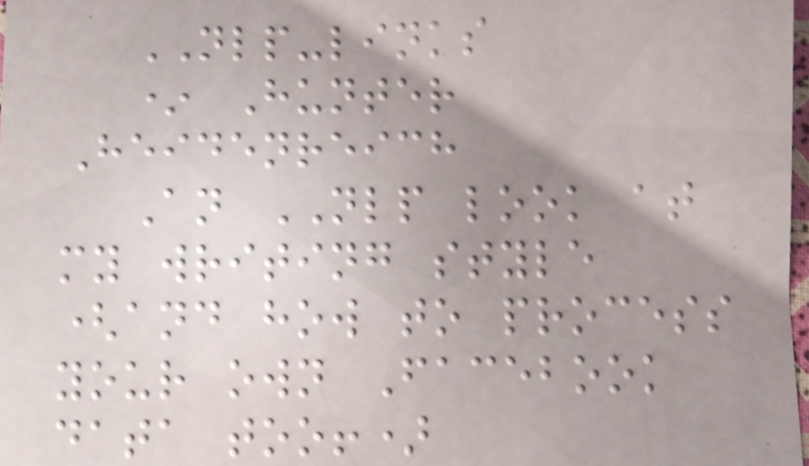NLP-links
* Hunter
Heidenreich
An NLP look at
my writing style
(and how to process
your own Facebook
data too!)
